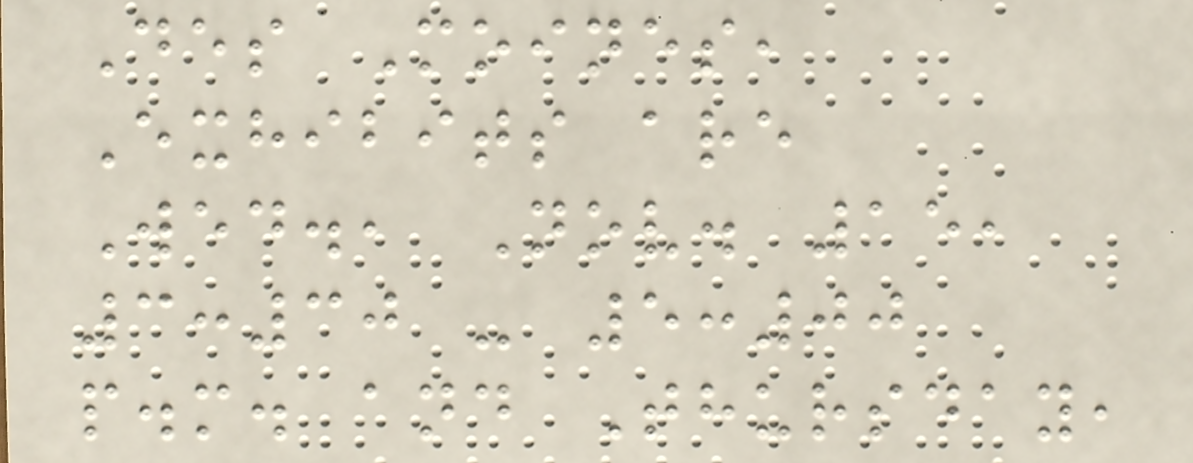Des Moines,
Exhibits are
Wed., Nov. 15,
3:30 - 5:00
p.m. and Thursday,
